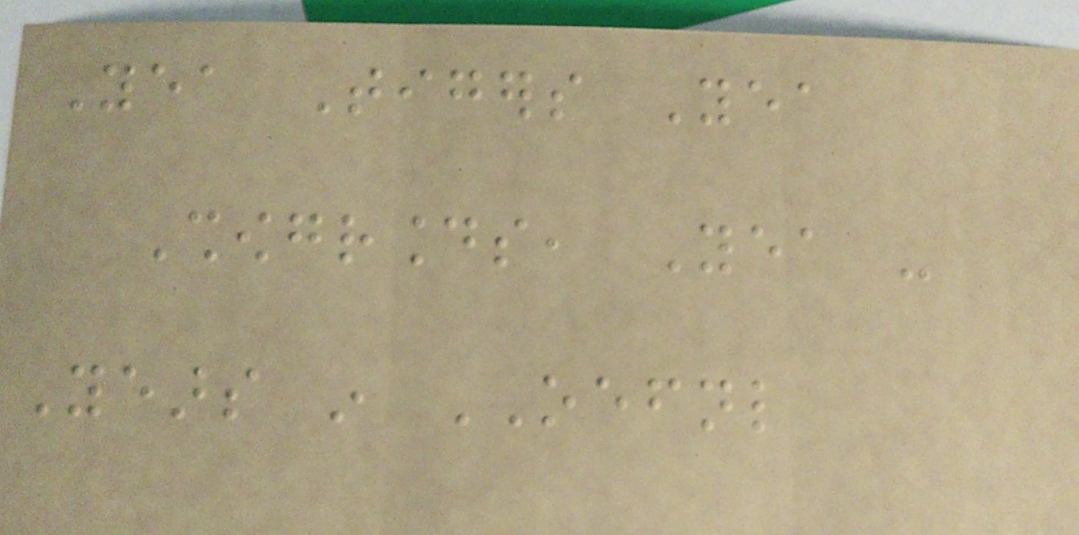Yea Tigers Yea
Showgrounds, Yea -
Years in OEFNL
